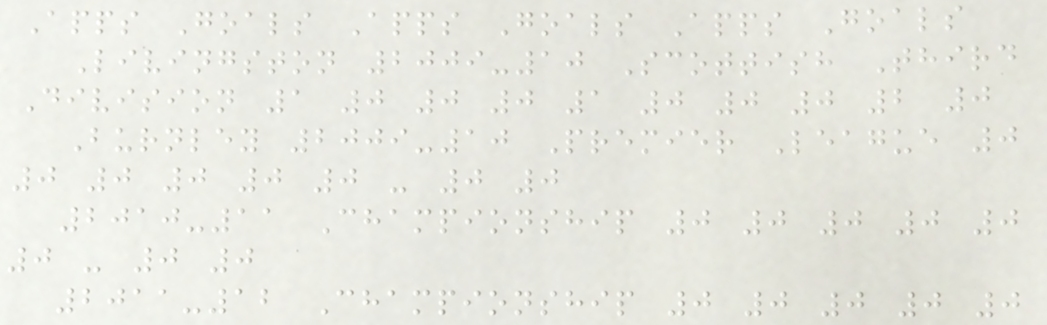Apps Goals Apps Goals Apps Goals
Livingston 2009-10 Scottish Third
Division 1 0 0 0 1 0 0 0 2 0
Burnley 2009-10 Premier League 0
0 0 0 0 0 - 0 0
2010-11 Championship 0 0 0 0 0
0 - 0 0
2011-12 Championship 0 0 0 0 0
